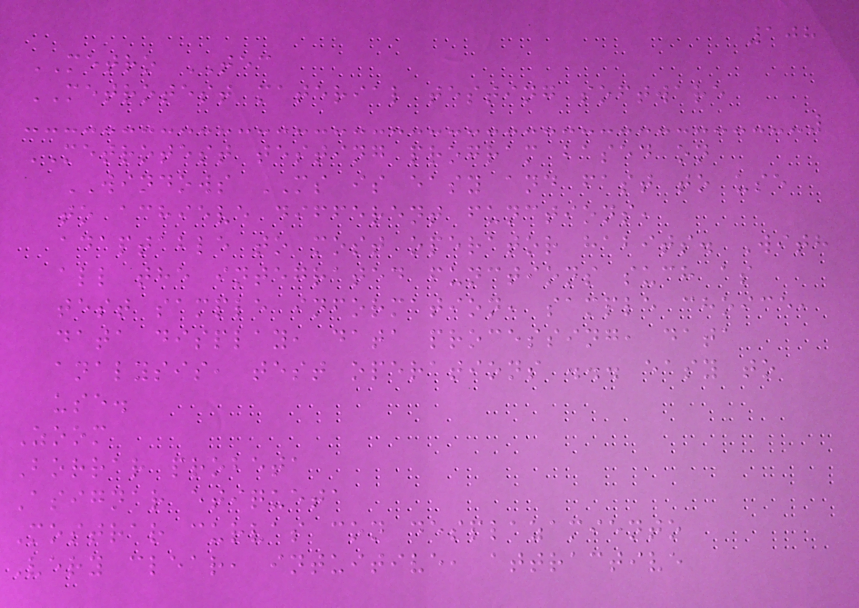108
METRO TEC
METROTEST material testing software
METROTEST testing program based on
WINDOWS MS is easy and fast to use
to achieve different functions,
adaptable to most operator habits. With
all the integrated functions such as
test sample information, sample choice,
data display, data processing, data
analysis, test operations ... easy to
use.
Zoom
Borrar probeta
Asignar etiqueta
Mostrar curvas con desplazamiento
Very clear, intuitive, attractive
